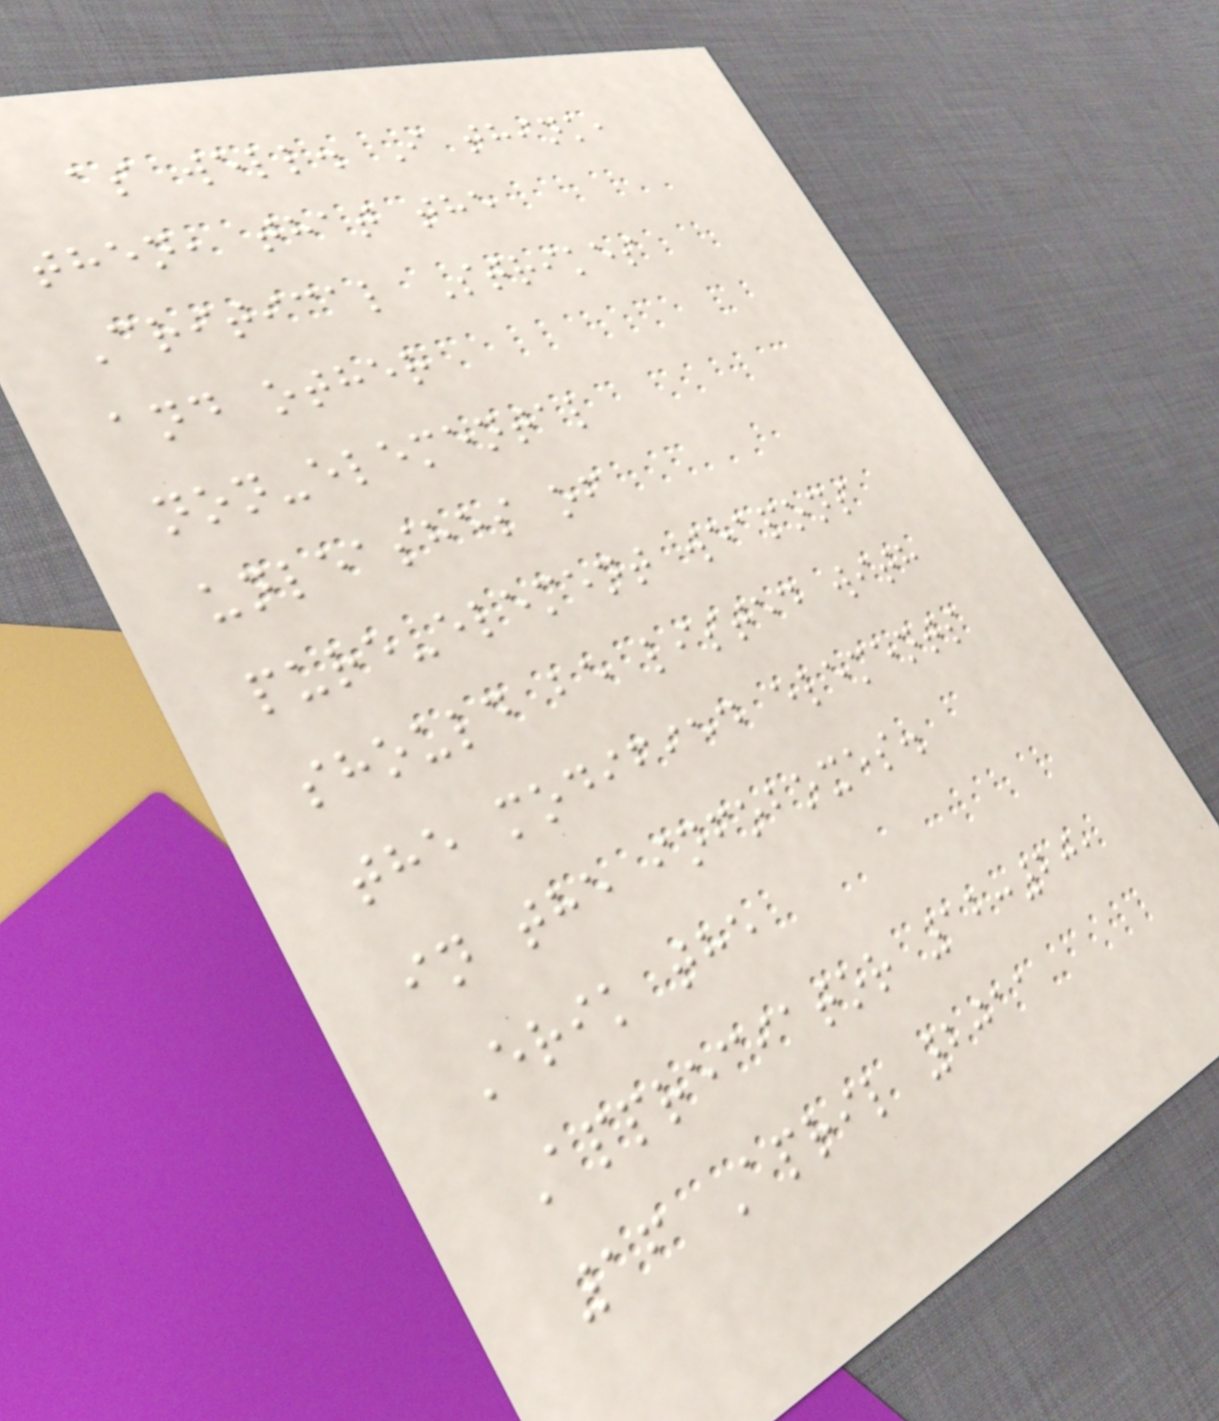as well. I think,
then, that the
Critical Strikes
and other
non-elemental
unleashes of
pure-element weapons
should be listed with
the modified elements
in the infoboxes.
Erik the
Appreciator 12:20,
16 April 2011
